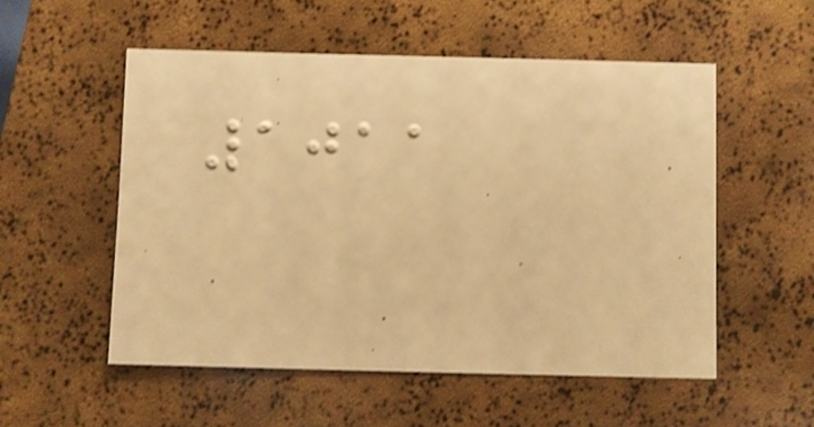1011
